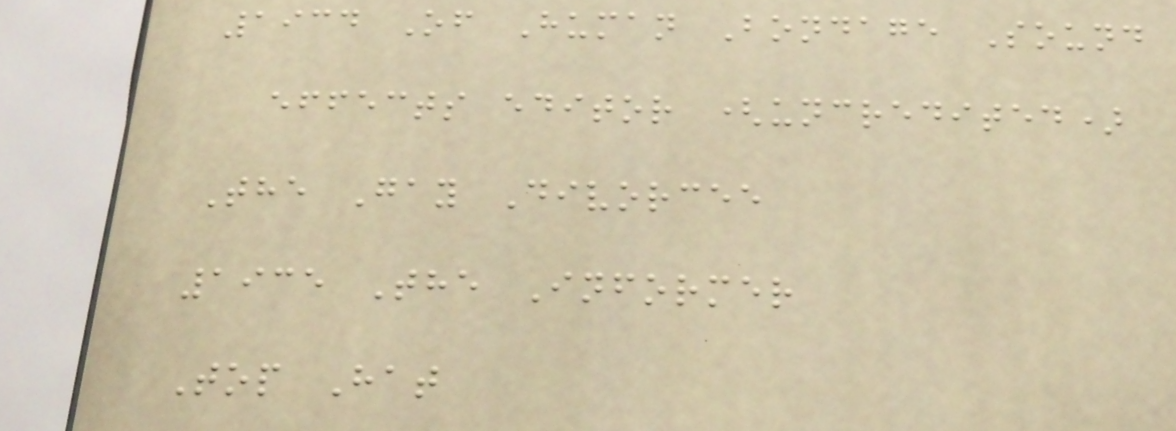1934 Of Human Bondage Sound
effects editor (uncredited)
The Gay Divorcee
1935 The Informer
Top Hat
